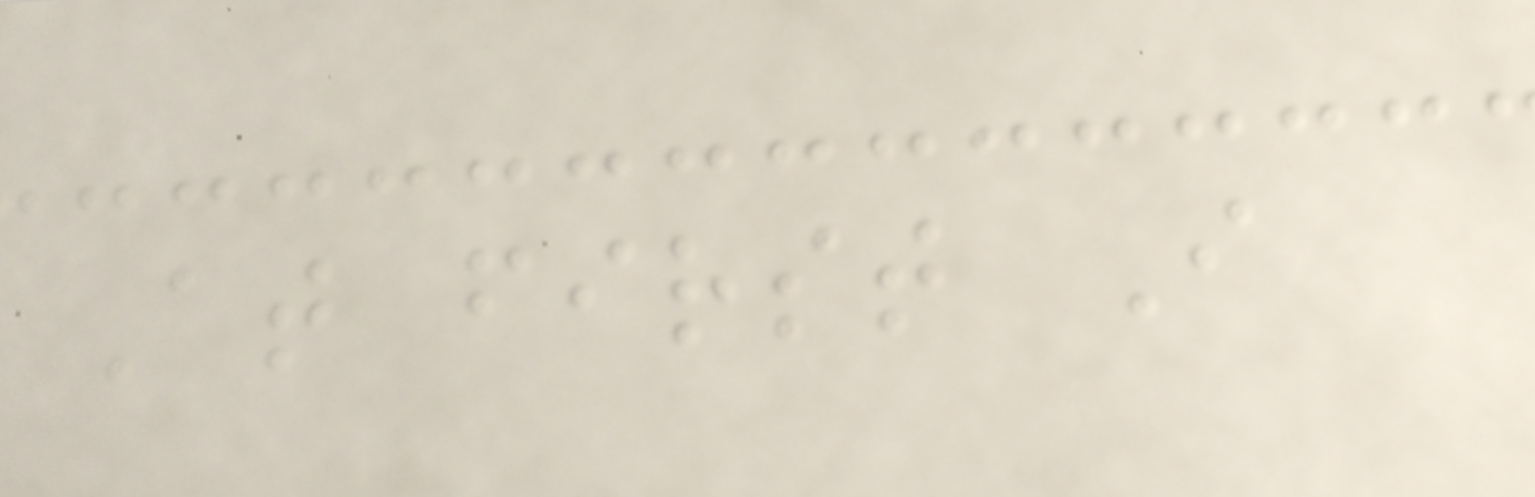At first I
